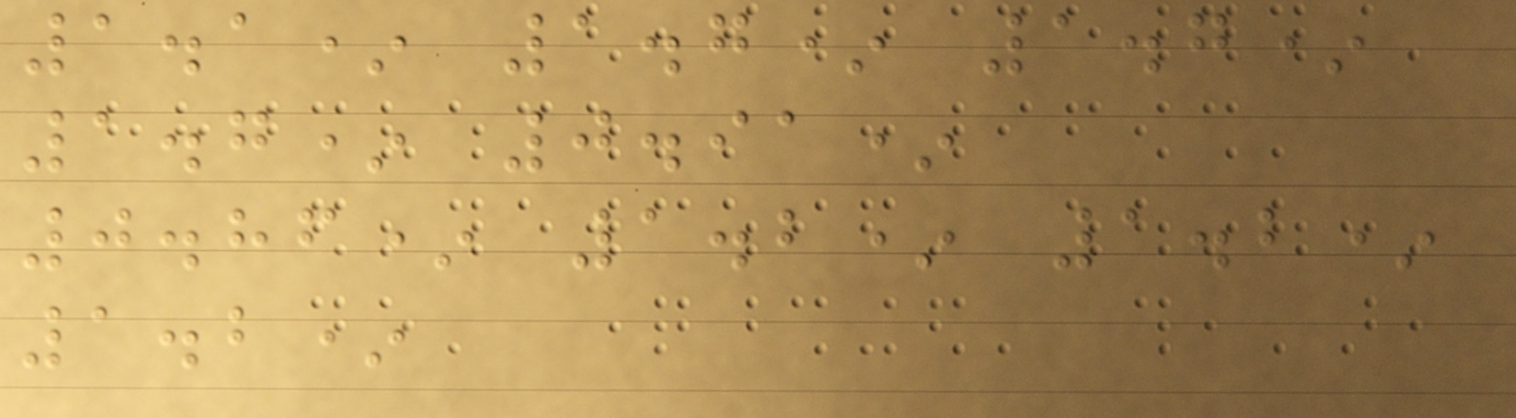1.1* 1.7* 1.7*
1.7* 0.91*
0.86* 1.2* 1.2*
1.2*
